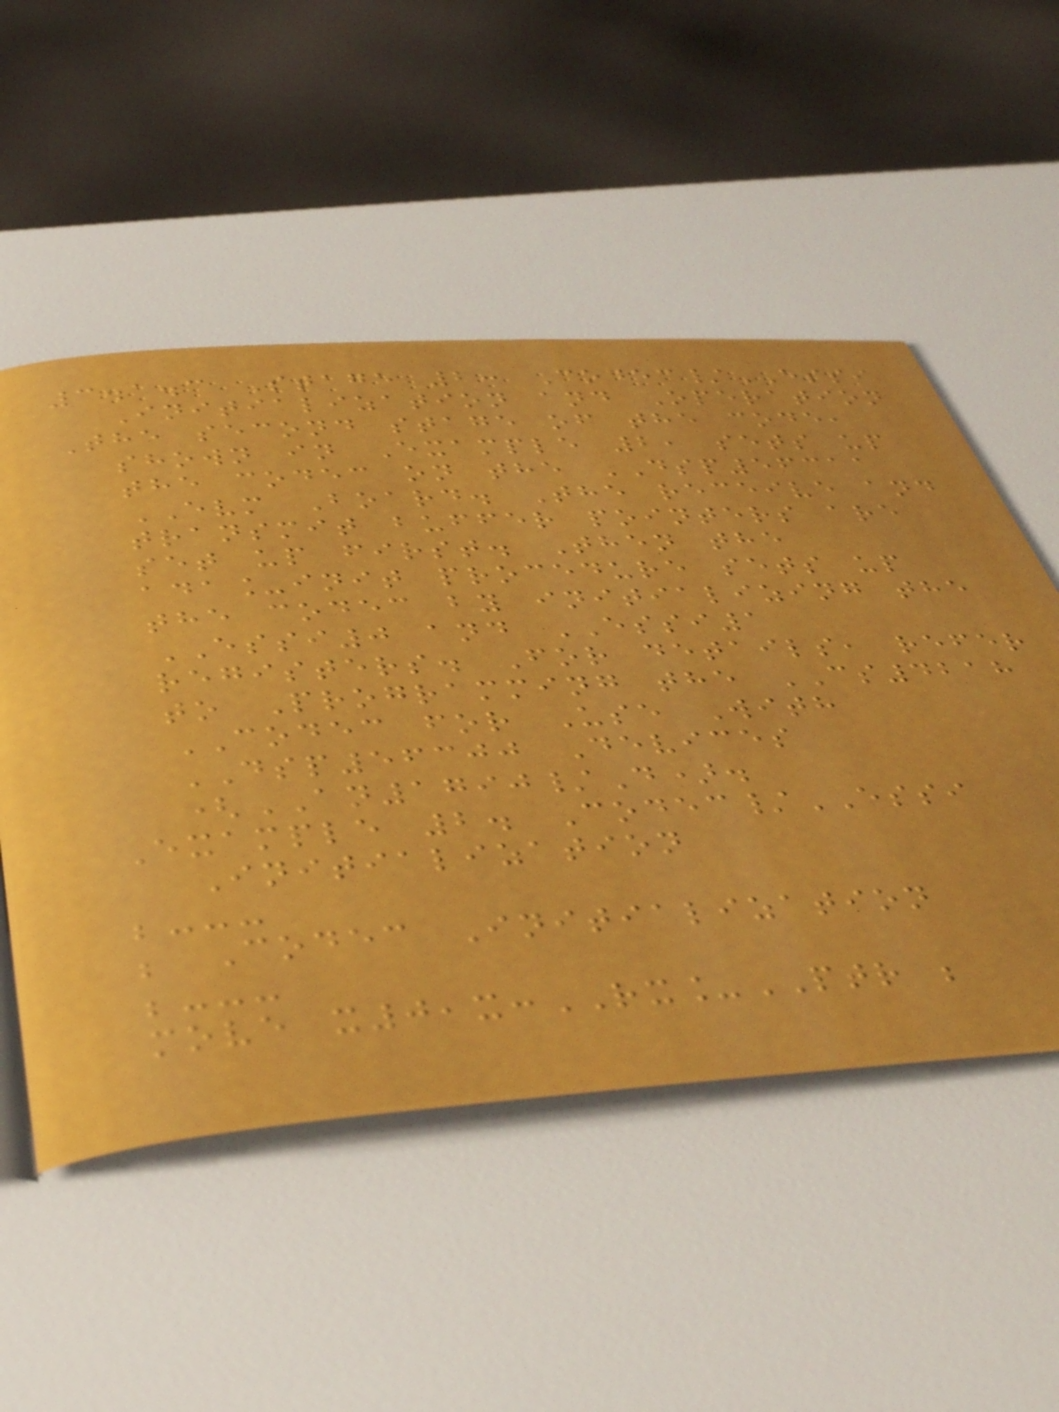3.1.3 Stage 2: Codec/ESSI
Initialization and Operation
The second stage of the code,
shown in Example 2, sets up
the codec on the DSP56311
EVM Board. The receive and
transmit buffer pointers are
set up first. Then the
ada_init procedure sets up
the codec by initializing the
ESSI0 and ESSI1
registers. For details, refer
to Programming the CS4218
CODEC for Use With
DSP56300 Devices
(AN1790/D).
Example 2. Codec/ESSI
Initialization
;---
; Codec Initialization
;---
move x0,x:RX_PTR ;
